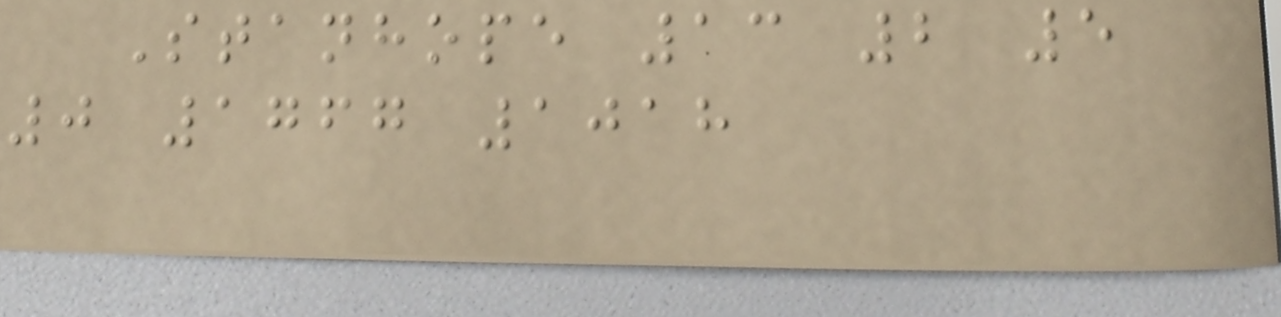Stanhope 13 2 5
0 1767 1018
